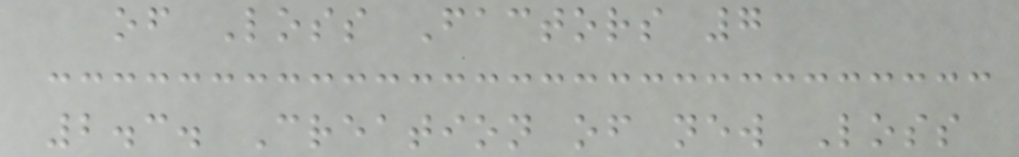of Loss Factors 7
2.3. Creation of new Loss
